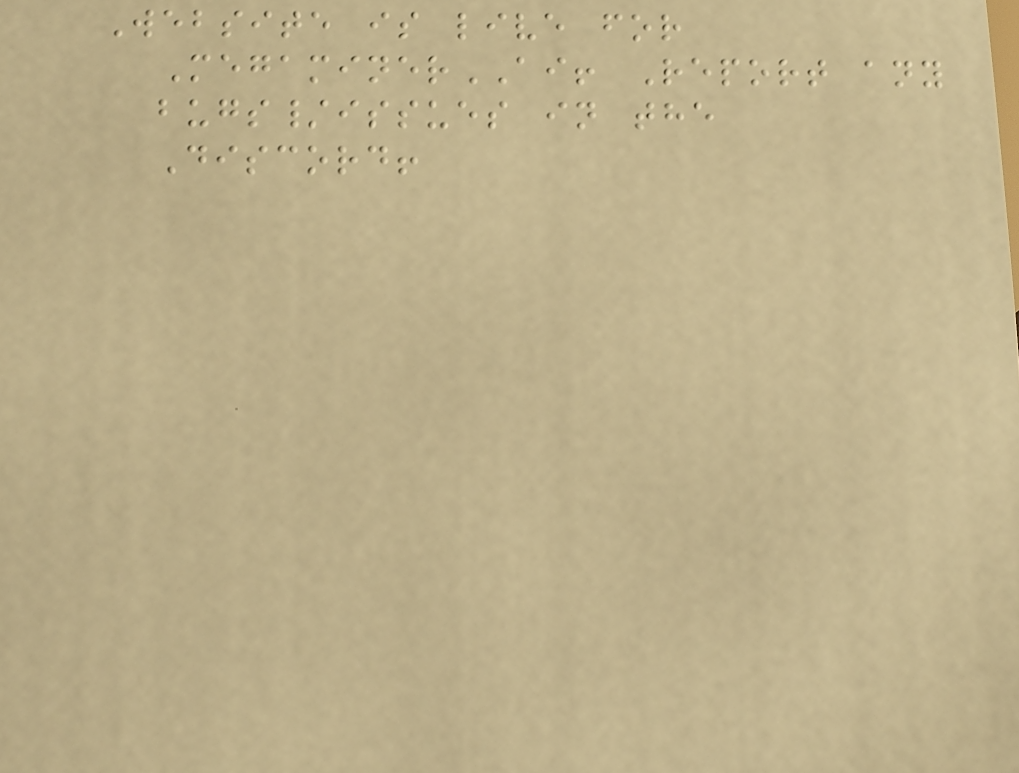Website is live for
MegaminerAI! Report any
bugs/issues in the
Discord!
